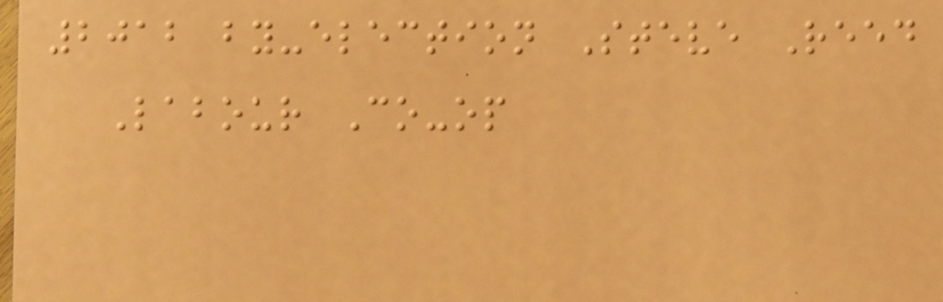2012 by-election Steve Reed
Labour Co-op
